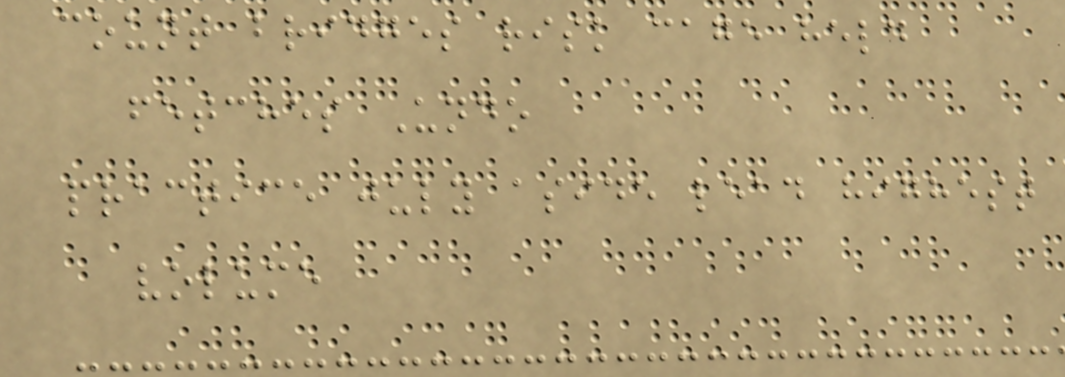count bridges risk cage held
fetches Undo
practice july aside lead highest
volume
